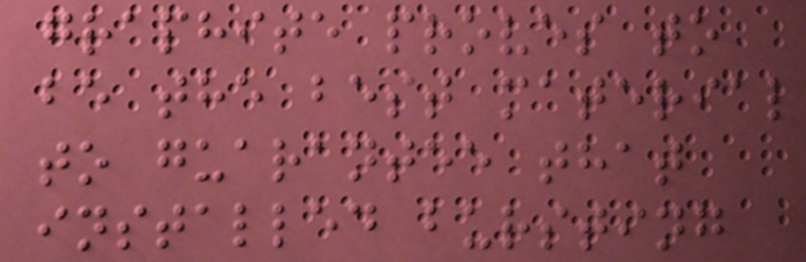graphite proves to
be the best material
to guarantee that
installed bursting
